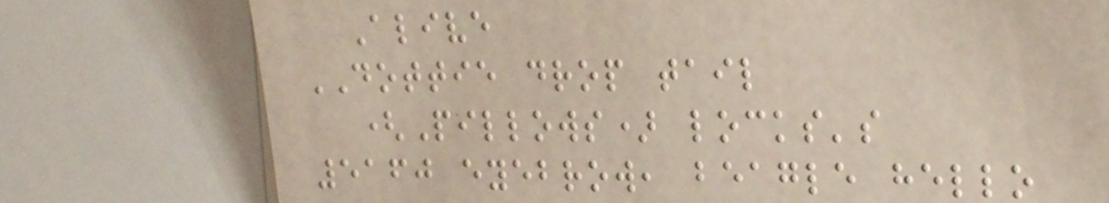Alive
DOTTIE drop tail
(Pillows) locks's
5160 eyebrow, beagle hello
